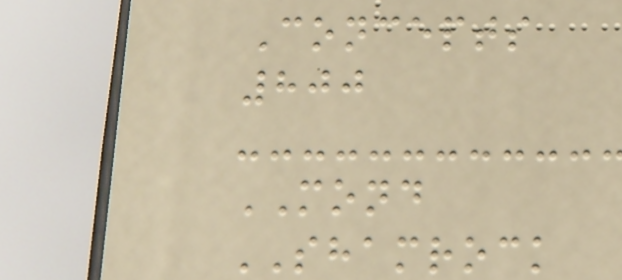Concepts
800
MOND
SHAMROCK
